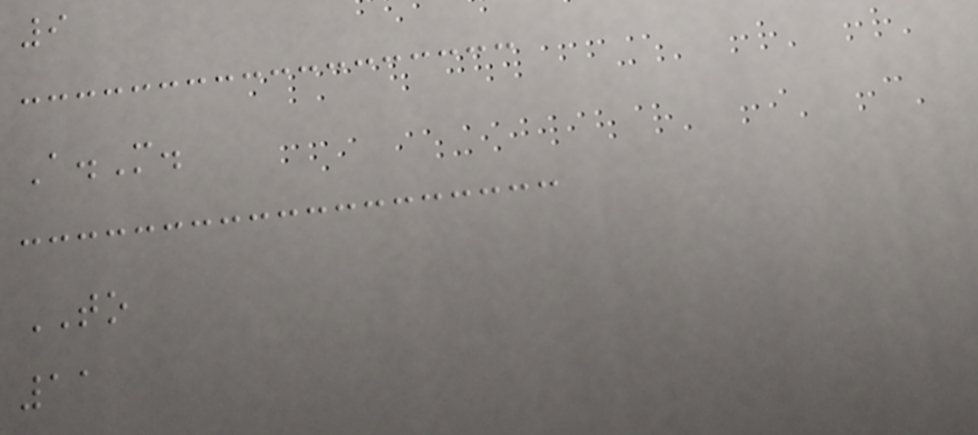9
A.M.
TO
11
